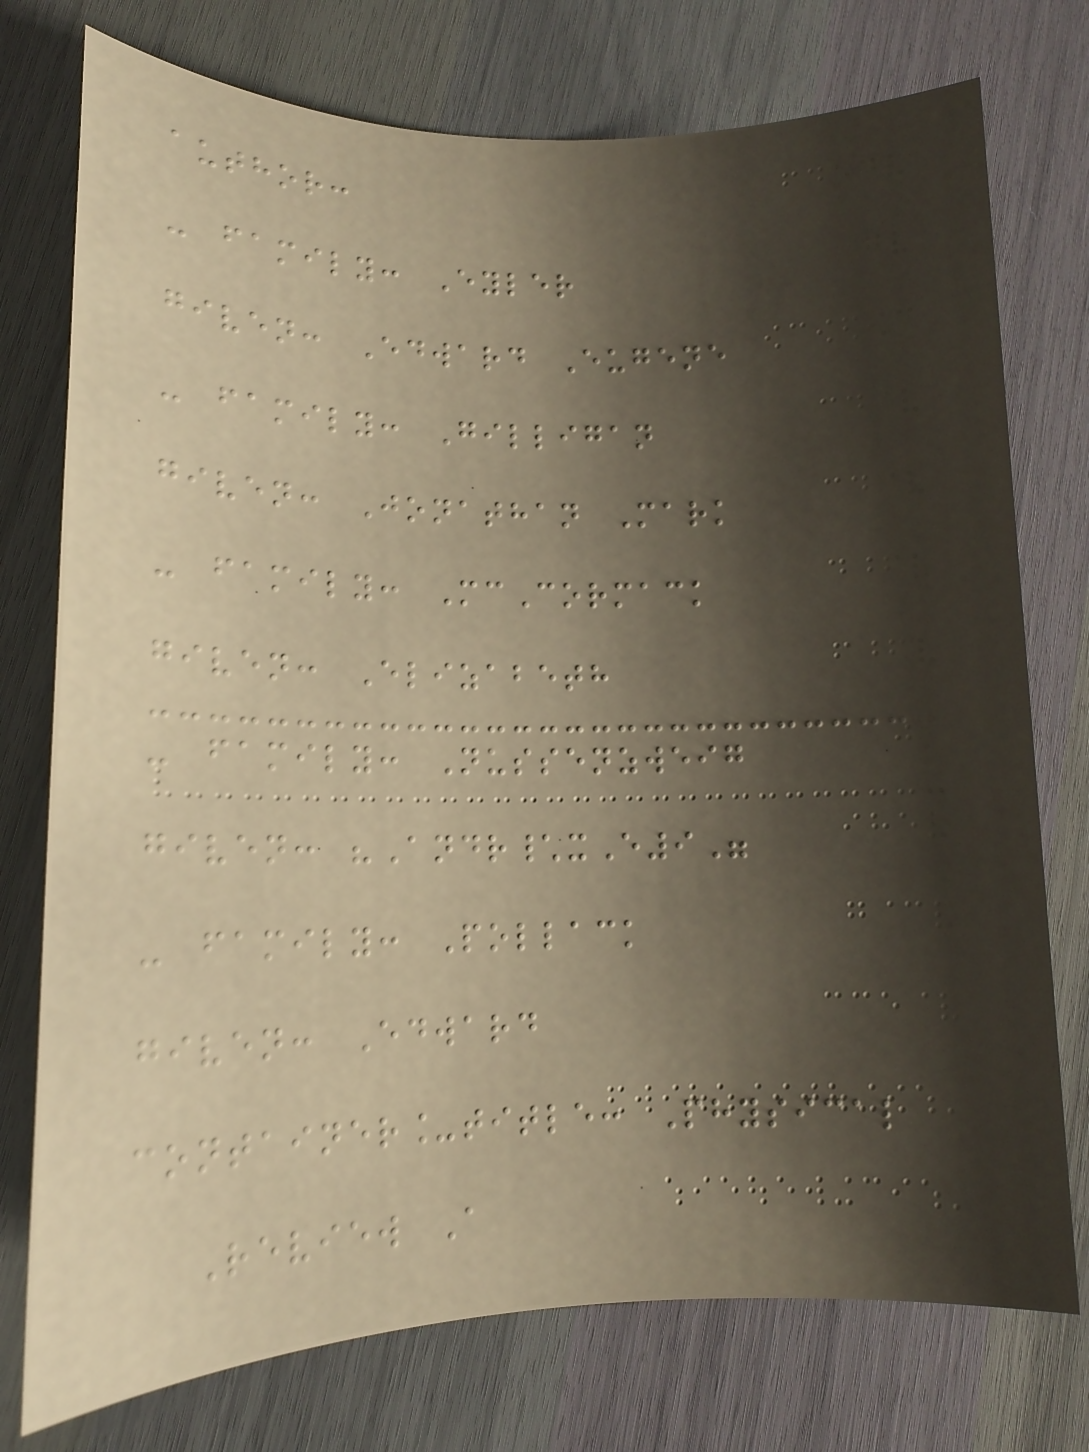author:
- family: Eyler
given: Edward Eugene
- family: Gilligan
given: Jonathan Mark
- family: McCormack
given: Elizabeth
- family: Nussenzweig
given: "Andr\xE9"
- family: Pollack
given: Edward
container_title: Physical
Review A
